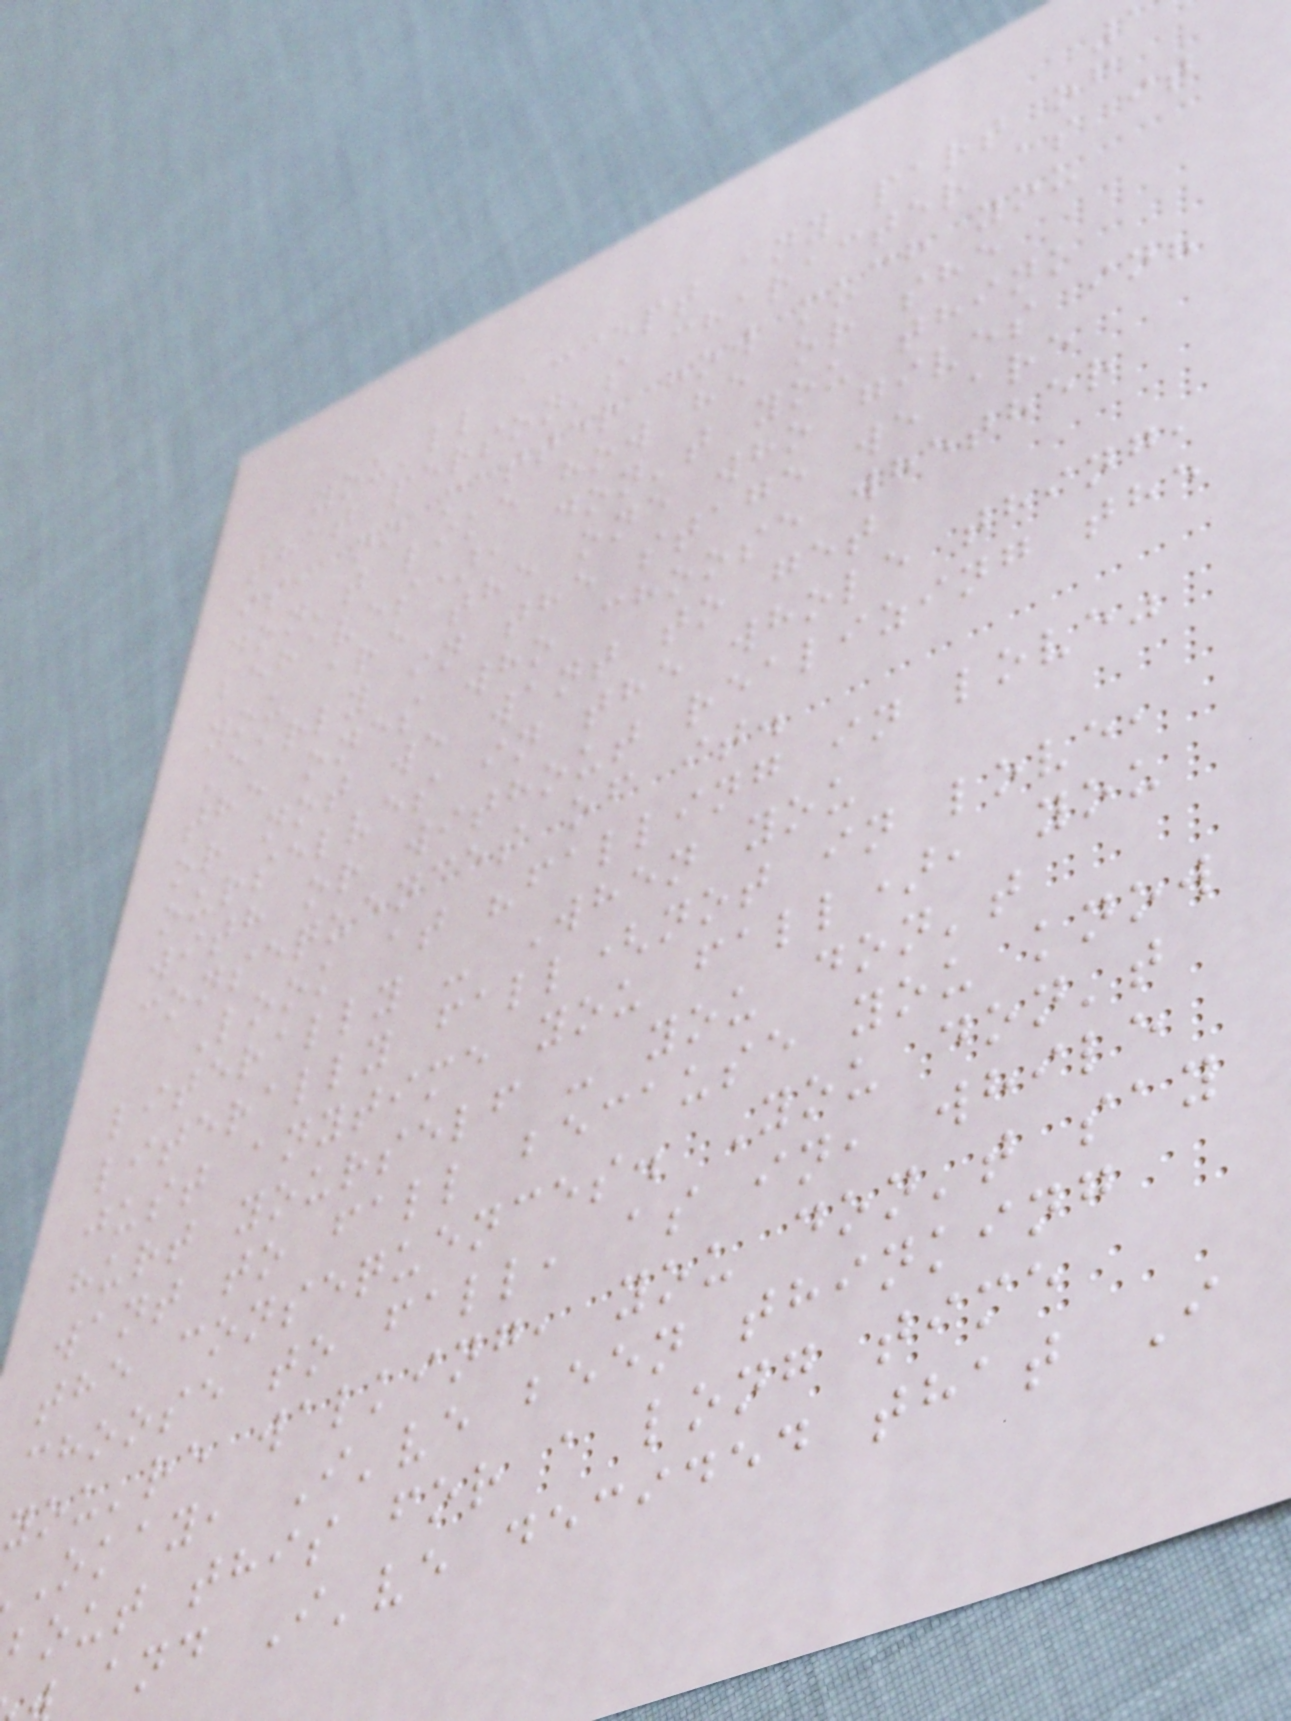you'll accept any part of
that person's character as it
is, no matter how much you
don't like how he or she
behaves), don't you think
you are the one who gives in?
Early in the stage we are
the ones who choose whether
or not we want to get
ourselves in the whole thing,
with or without realizing the
consequences of it.
Look at "falling in love"
literally - When you
literally fall(not in love,
just anytime you fall), you
hurt yourself - you don't
want to fall because you know
the consequences. You don't
choose to fall, as in, while
you're walking, you don't say
Okay, I've been thinking
bout this for a long time
and I've decided that I
